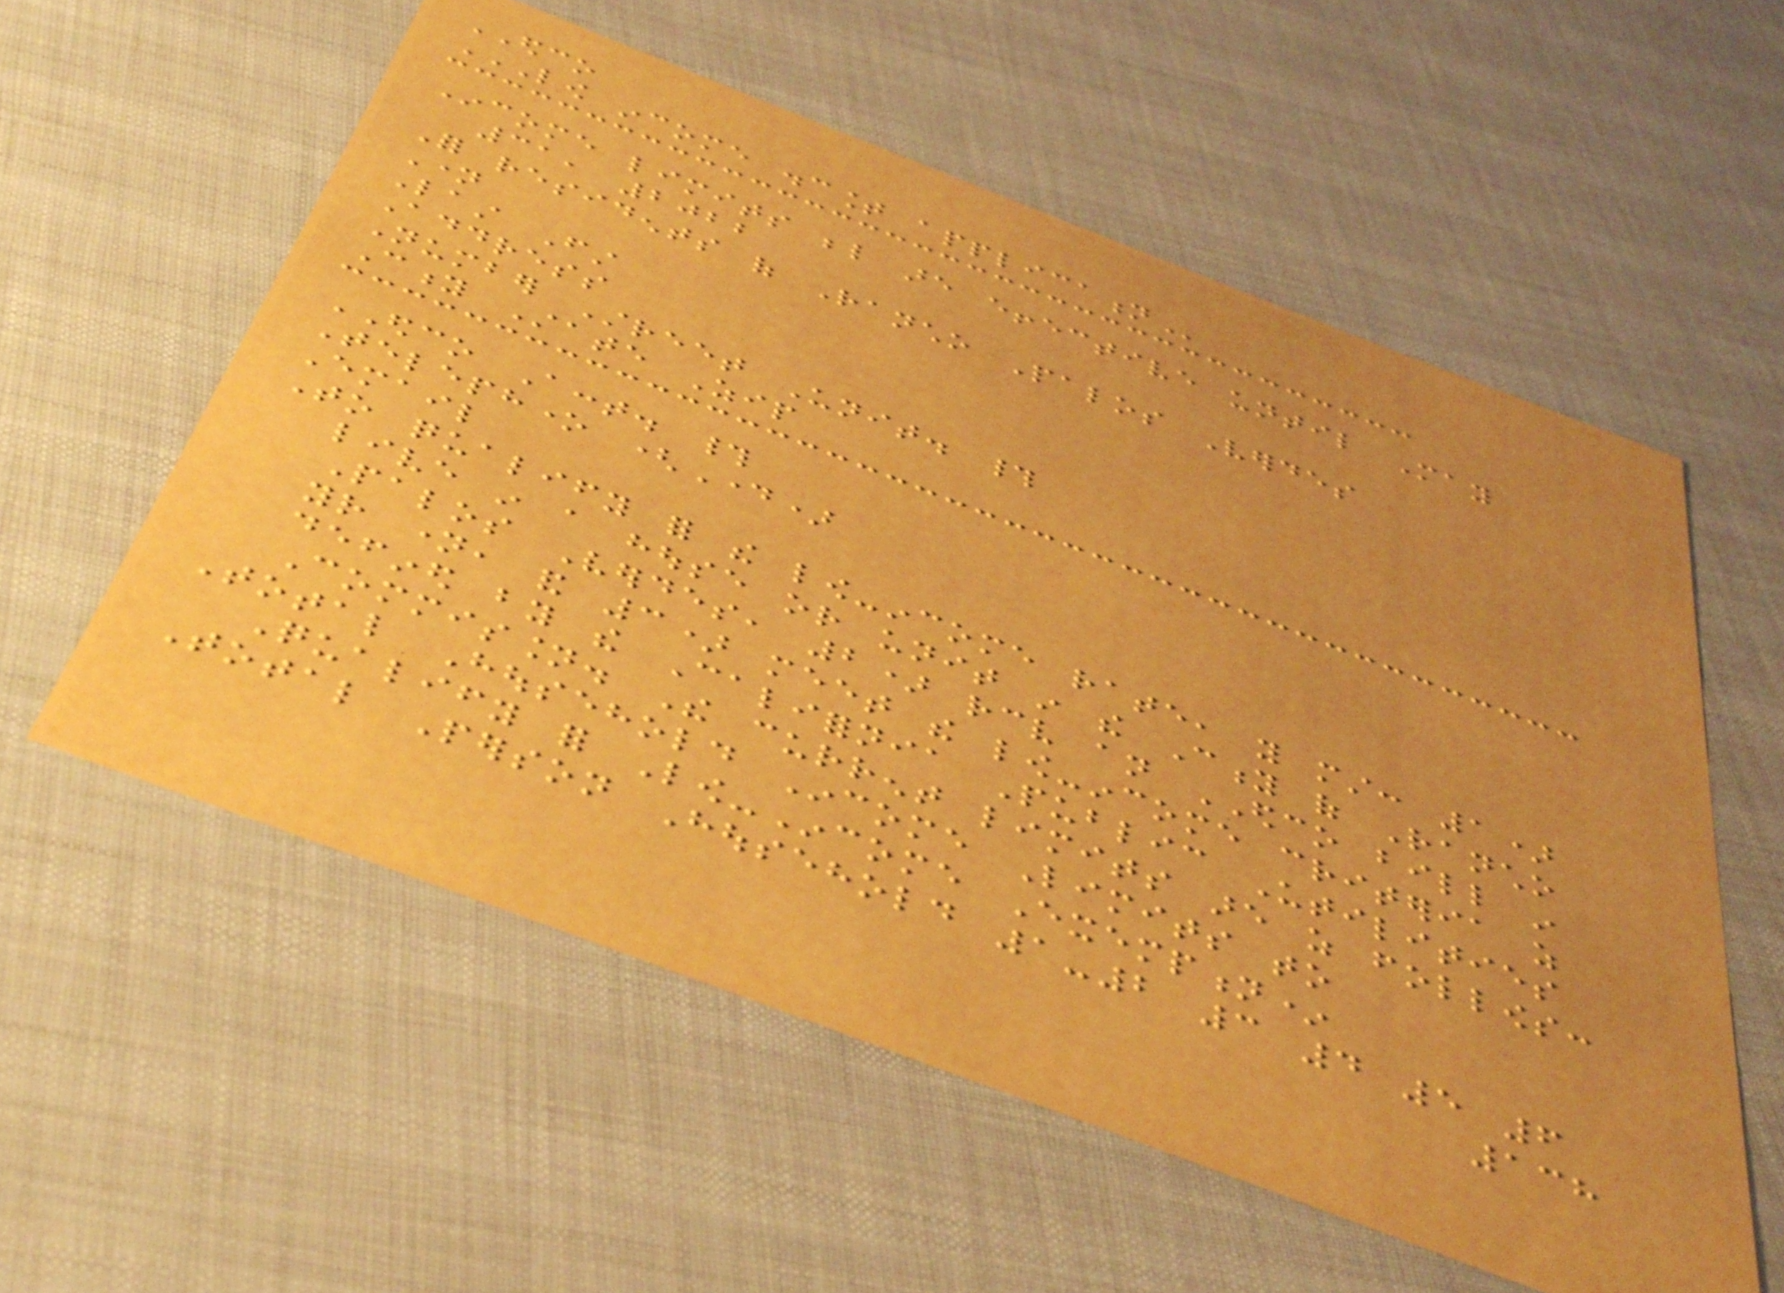EDCO
LOW INCOME DISCOUNT APPLICATION
Income limits below are effective until May
31, 2022
For residents of Rancho Palos Verdes
Name
Last First
Address
Number Street Unit. #
City State Zip
EDCO Acct. #
Telephone (Day)
Email
To qualify for the low-income rate, you must: 1)
live in a house or unit in the City of Rancho
Palos Verdes, 2) receive an EDCO bill in
your name, and 3) meet the low-income criteria as
defined by the California Public Utilities
Commission. The current limits are as follows:
Total Household Income Limits to
Qualify for Low-Income Exemption*
Total Person Household 1-2 3 4 5 6
138
